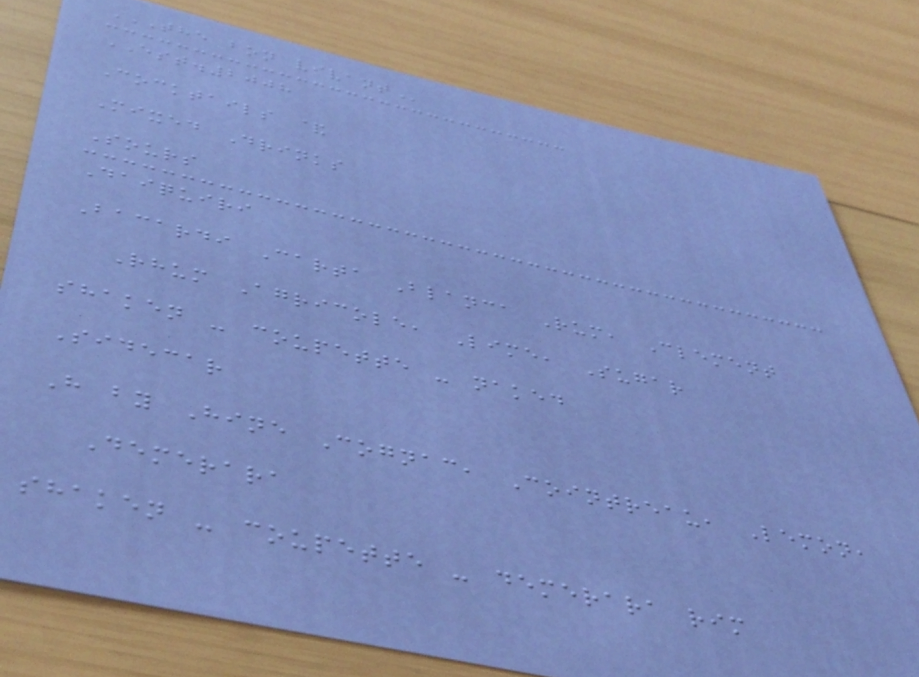THE BON VIVANT
EST.2008
Cocktails &
Mixed Drinks
Sours
Daiquiri
Bacardi Carta Blanca Rum, Clement
Rhum Agricole, Lime, Sugar
shaken - coupette - naked
Sidecar
H by Hine Cognac, Cointreau, Lemon,
Demerara
shaken - coupette - demerara rim
